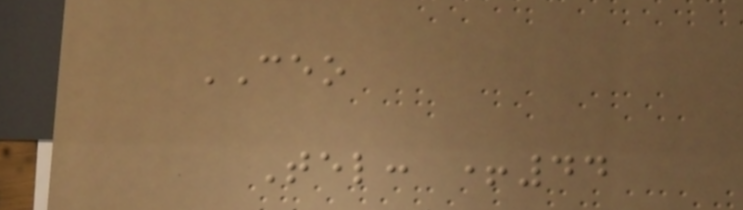CEO
Tel: +44
